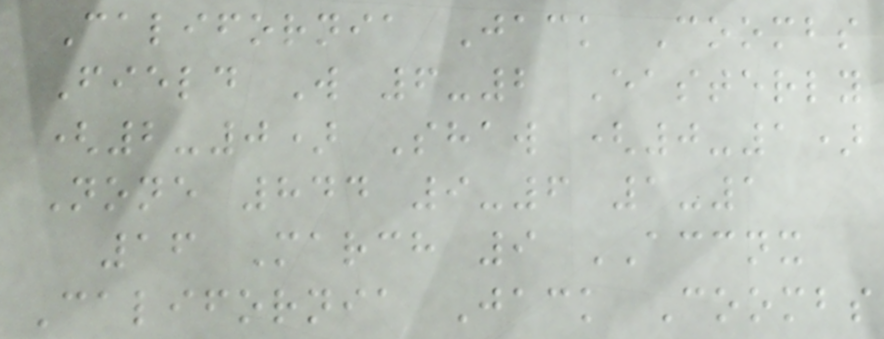California Jack Coombs
Field W 6-2 Easterly
(2-0) Shaw (0-1)
None 844 9-6 1-1
16 March 9 ACCNX
California Jack Coombs
